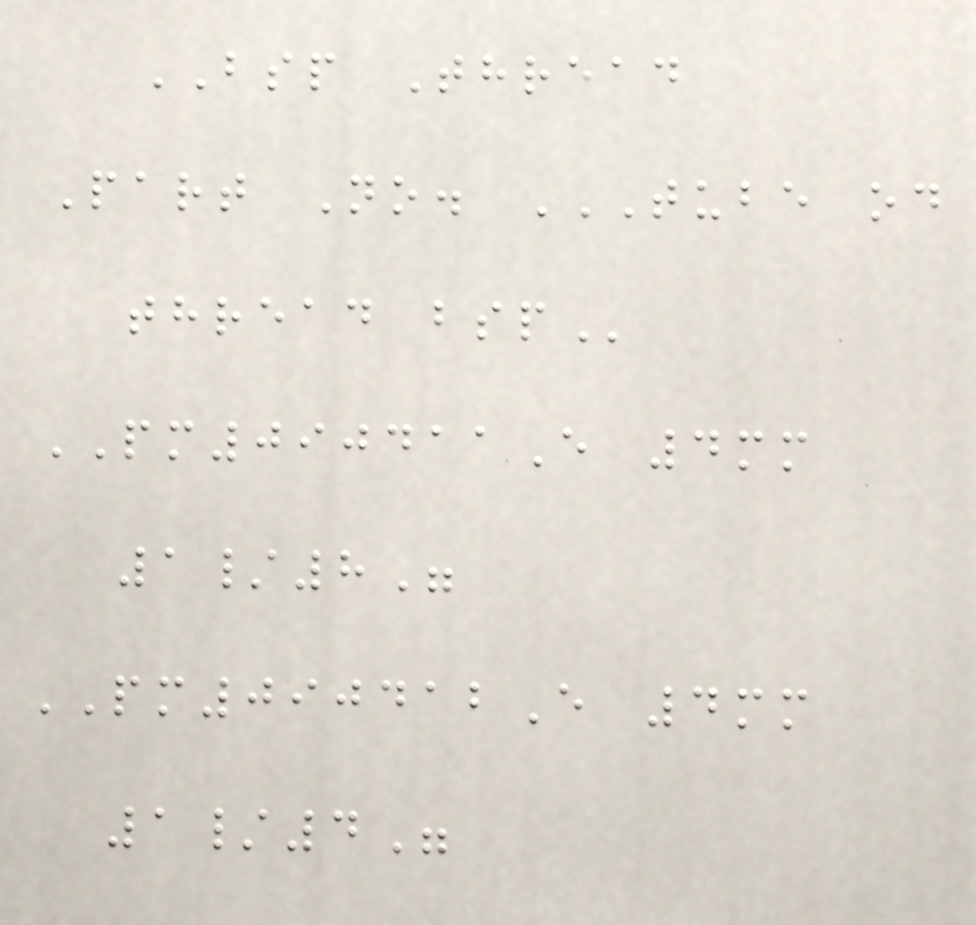BSP Thread
Part No. TUBE OD
THREAD BSP
PM090411E 4mm
1/8"
PM090412E 4mm
1/4"
